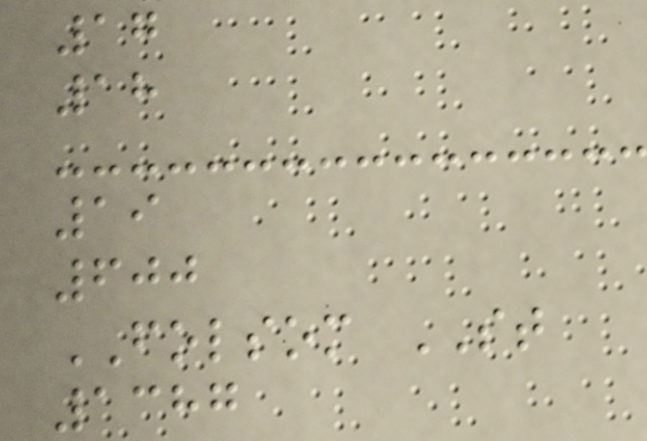17
18
19
600
FOLSOM ST
1387
